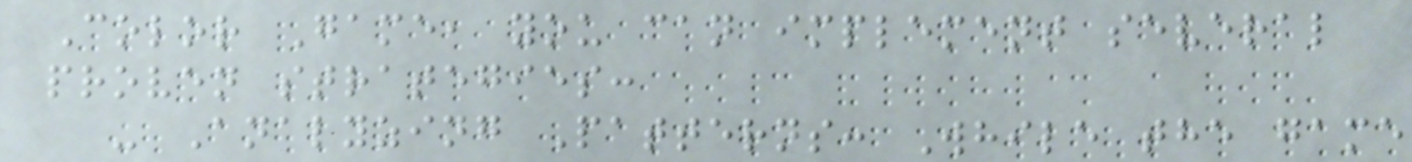Color Game, you can implement several
proven strategies:
- Analyzing Patterns: While the game
